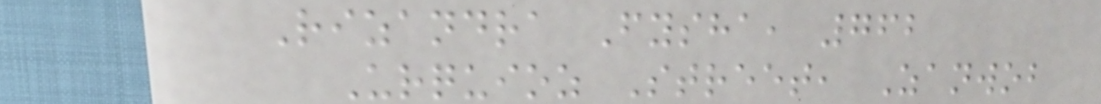Rizandra Fysha, 762
Urquioz Street, Zanwob
